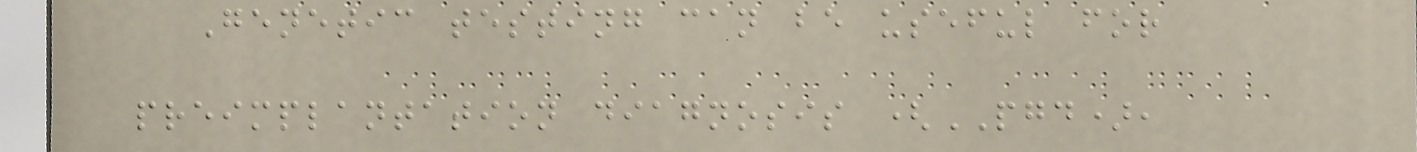Genetic testing can be useful for
preimplantation diagnosis (PGD),
